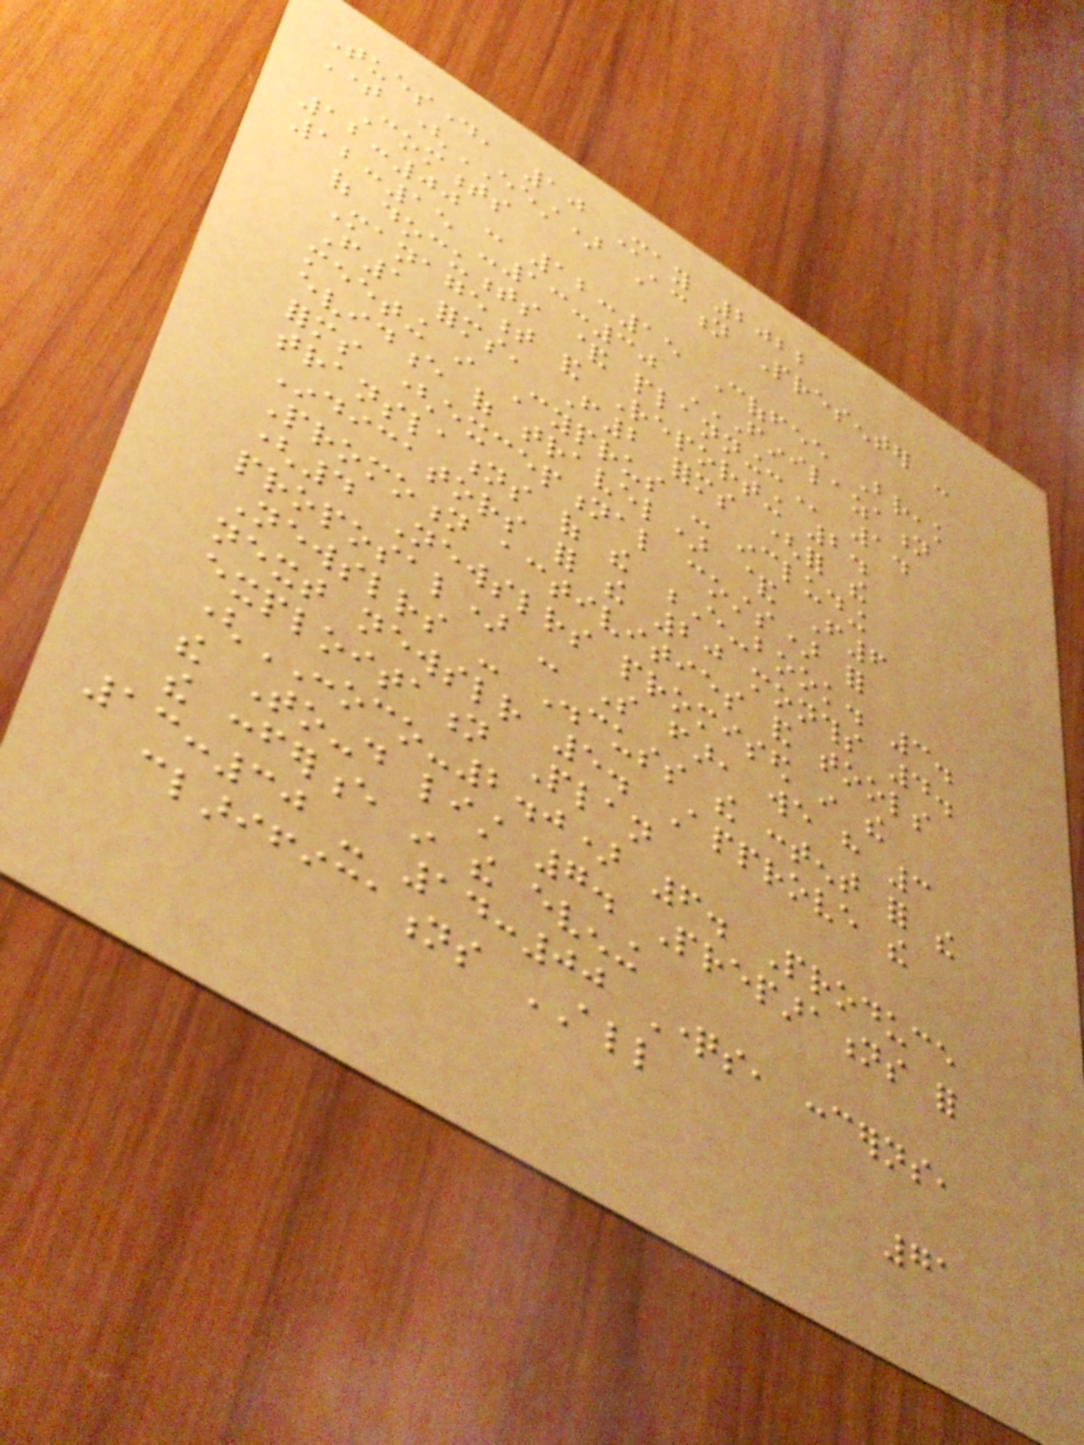Tuesday, 10 May 2022
Time (EEST) Action Presenter -
Comments
12:00 - 12:15 Coffee Break
12:15 -13:30 FINILAZATION
OF DOCUMENTS & PLANNING: 1.
Management and Reporting 2.
F1 forms, F2 forms (for the
meeting in Cyprus - including
evidence of travel) & F6
forms (exceptional costs) for
translations of the E-book. 3.
Indicators for the 20 months 4.
Promotion activities and tools
(4 Newsletters promised in the
proposal) - So far, we have 3
Newsletters - Discuss the content for the
next newsletter 5. Approve the
exploitation Plan
(CONOCO-2.0) 6. Produce
the To-do list 7. Preparations for
the conference in the evening
13:30 - 14:00 Questions, concerns,
clarifications ALL
71
